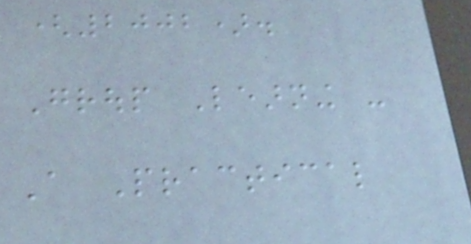(2002).
Group Learning -
A Practical
